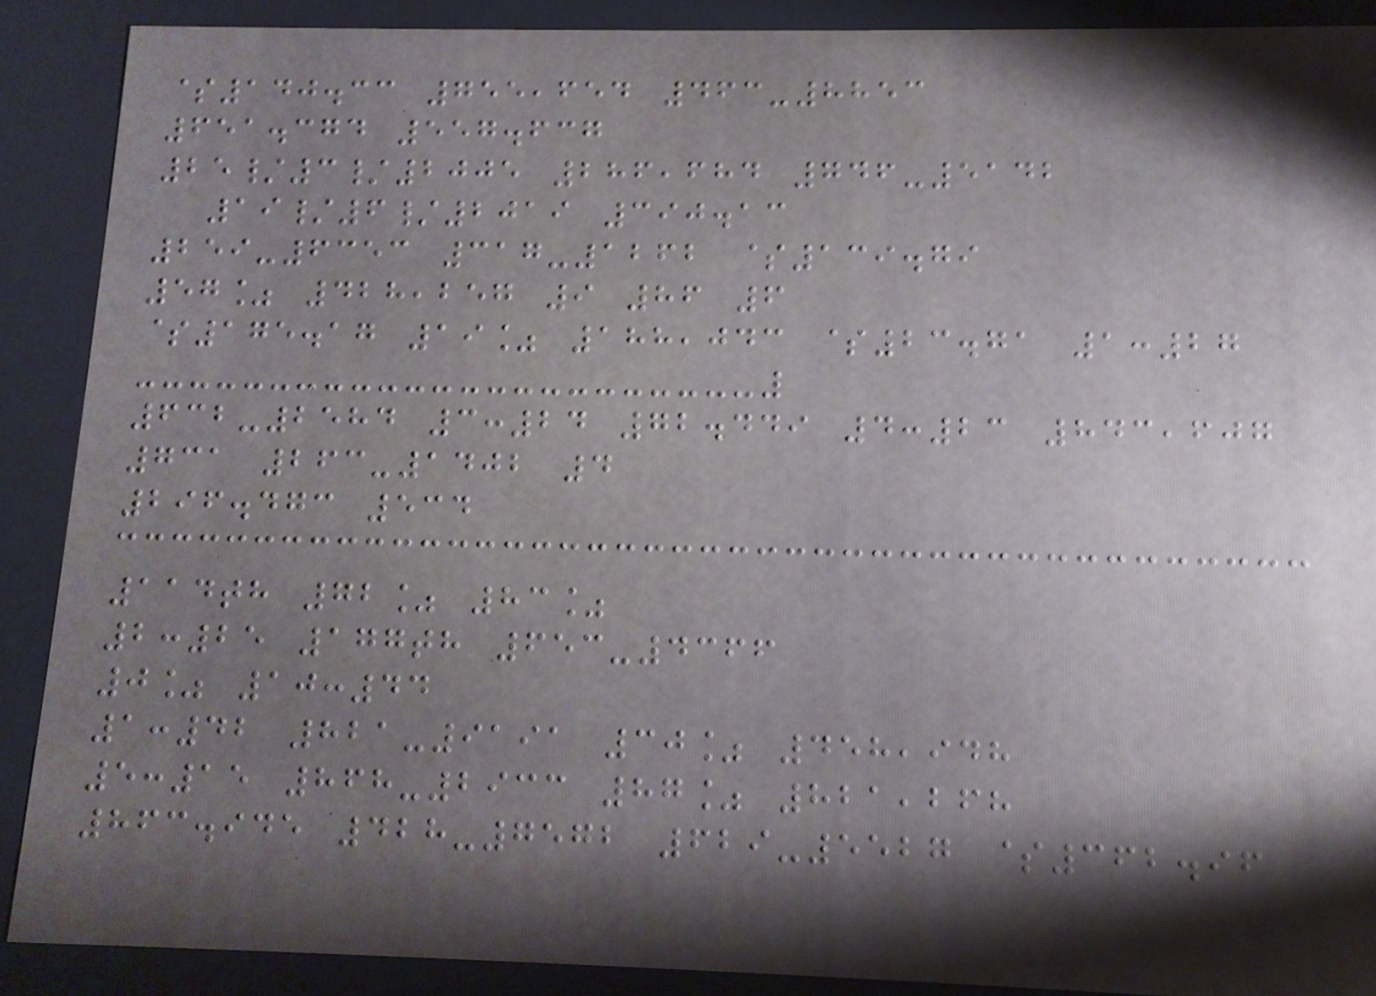$140.33 755,654 463-8853
651.374 557.637
25/3/2005 286,684 746-5142
19/6/2019 390.13
259-6353 317-1262 $139.79
57% 428,257 9 86 6
$175.17 19% 188,043 $23.71 1:27
632-2584 3:24 72.449 4:23 843,607
731 263-1402 4
296.473 534
114th 72% 83%
2:25 177th 653-4366
0% 10:44
1:42 821-9191 30% 458,948
5:15 868-2933 87% 821,268
863.945 428-7572 629-5527 $362.96
